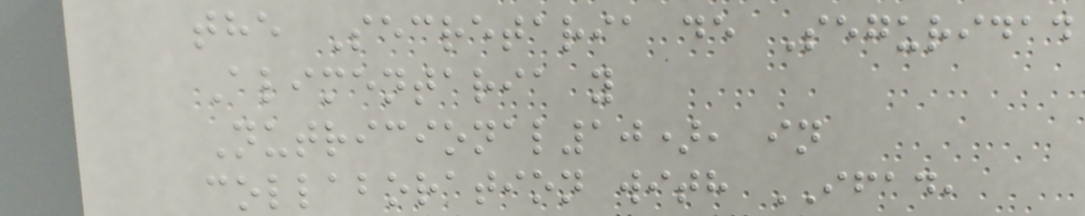the Secretaria de Seguridad
Alimentaria y
Nutricional10), in
collaboration with IFAD,
